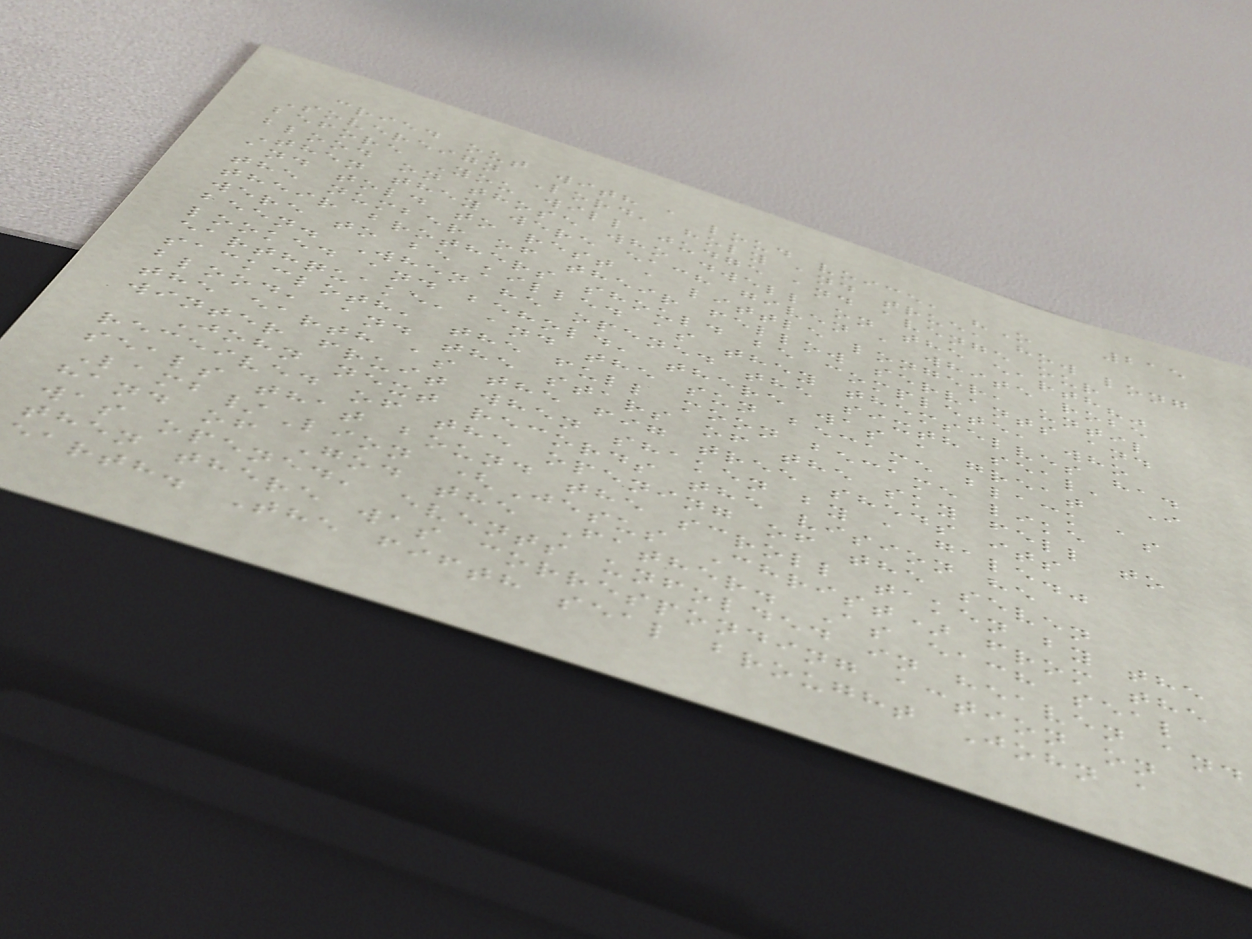215
cried out with a loud voice, "O
Sovereign Lord, holy and true, how long
before You will judge and avenge our
blood on those who dwell on the earth?"
Then they were each given a white robe
and told to rest a little longer, until
the number of their fellow servants and
their brothers should be complete, who
were to be killed as they themselves had
been. When he opened the sixth seal, I
looked and behold, there was a great
earthquake, and the sun became black as
sackcloth, the full moon became like
blood, and the stars of the sky fell to
the earth as the fig tree sheds its
winter fruit when shaken by a gale."
John next records the vision he
received of the opening of the seven
seals that bound the scroll taken by the
Lamb/Lion (Jesus Christ) from the
hand of God the Father. As each seal
was opened, events unfolded in heaven and
then there was corresponding action on
earth. The fifth seal brought John a
